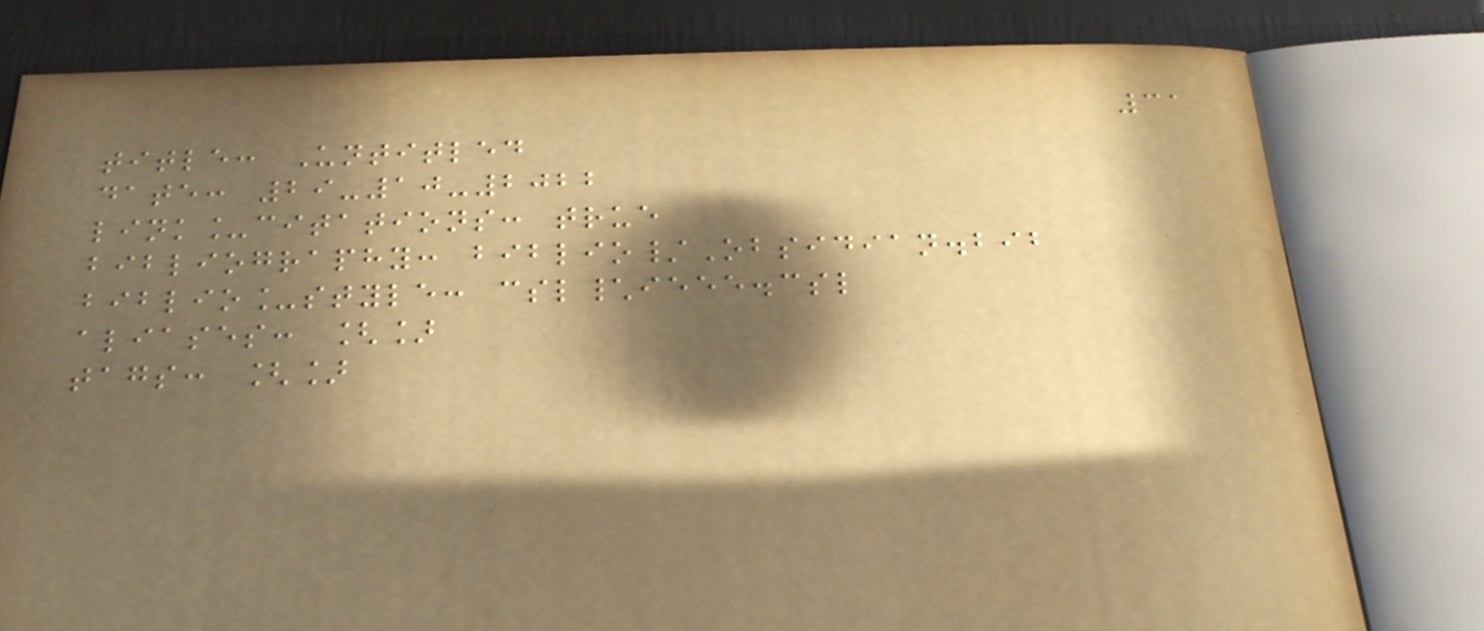31
title: Untitled
date: 29-10-2022
link_citations: true
bibliography: biblio/Obsidian.bib
biblio_style: csl\ieee.csl
aliases: []
tags: []
